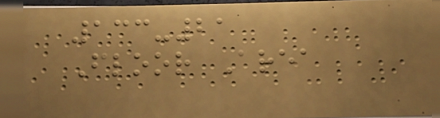133-21
Floor Area
